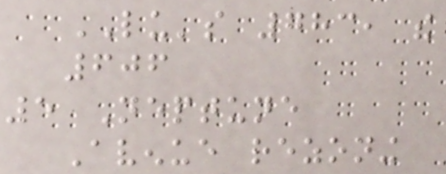LU's 783, the
606
5 Neptune
Avenue rezoning
